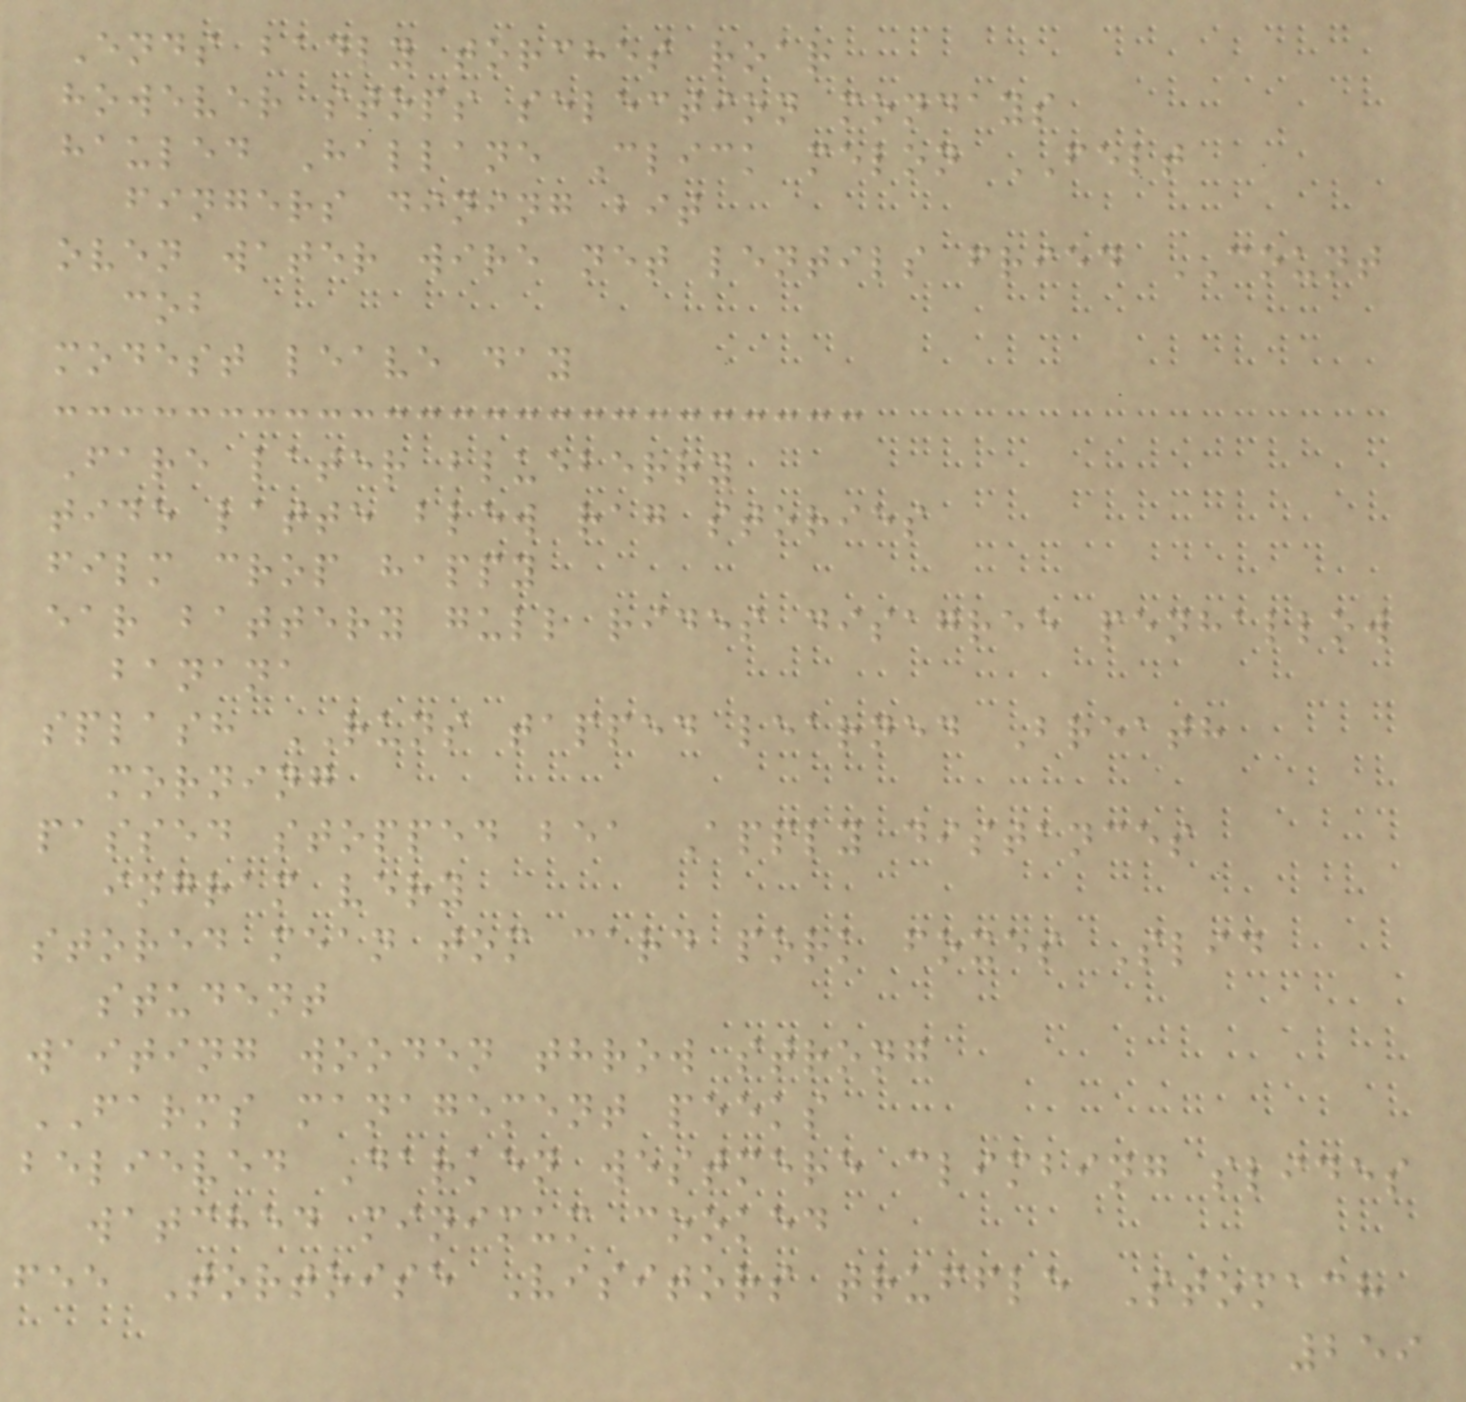Ends badly torches roar
however stops selection mondays
hauled Hallane Click melon FELT
fingers dining bit
oven water wire net lentils fried COUNT
cob
modest leave day
Fare later blueberry
tide latte blew rag stories
film crop happy
ear battery gull rides disagree penhallow
banana
splash RUNS tapped learned Breath
morning
passed stopped bea Apply distances
ingram very
stored mean tom card pork foxes Slid
student
waiting wooden throw strong
FARMS management peeks
believed Darken westmere climbing slides
watched minimum cooked
fee Tortoise Visitors truffle Stomach
259
